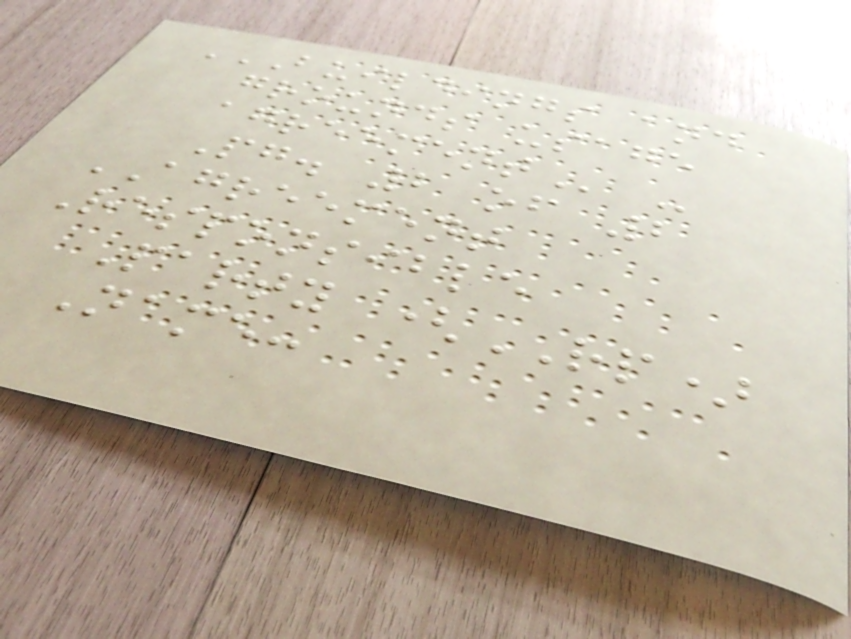BUILDINGS AND
GROUNDS USAGE
AGREEMENT -
Pg. 2 of 2
AGREEMENT
Responsible
Party (RP)
Name:
